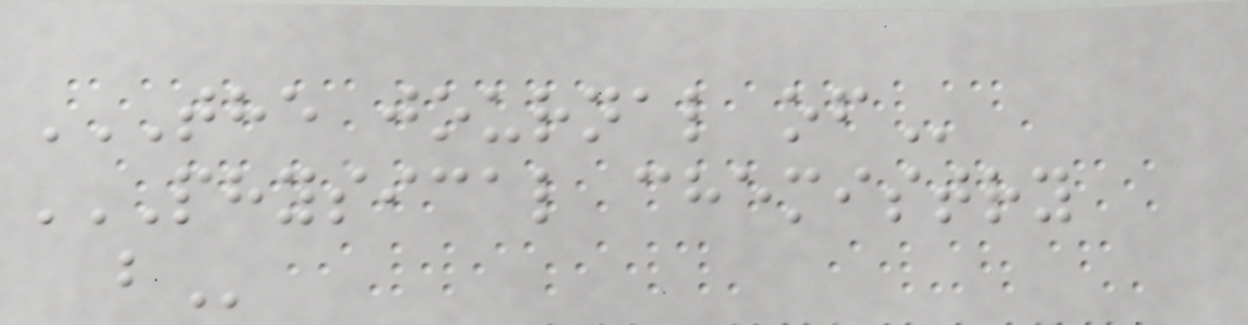THE JOURNAL OF
PHYSICAL CHEMISTRY
B
